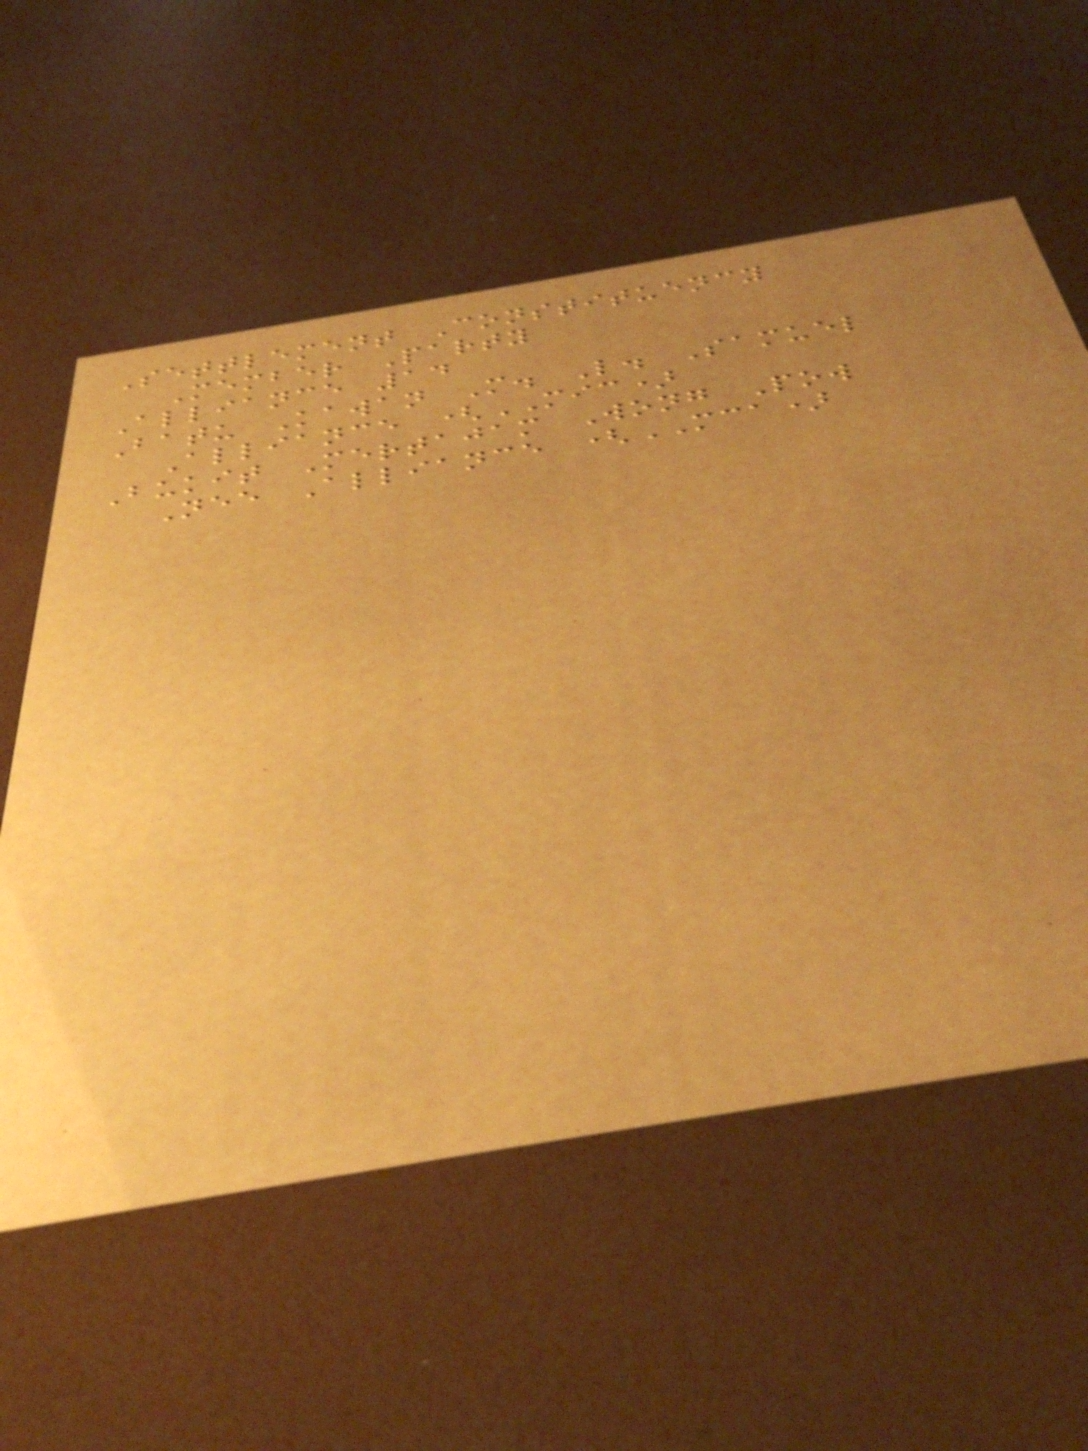Settlement Constituency
Member Party
Alliance 14
Batu Kawan M. L. Samuel
Alliance (MIC)
Bukit Mertajam Wong Pow
Nee Alliance (MCA)
